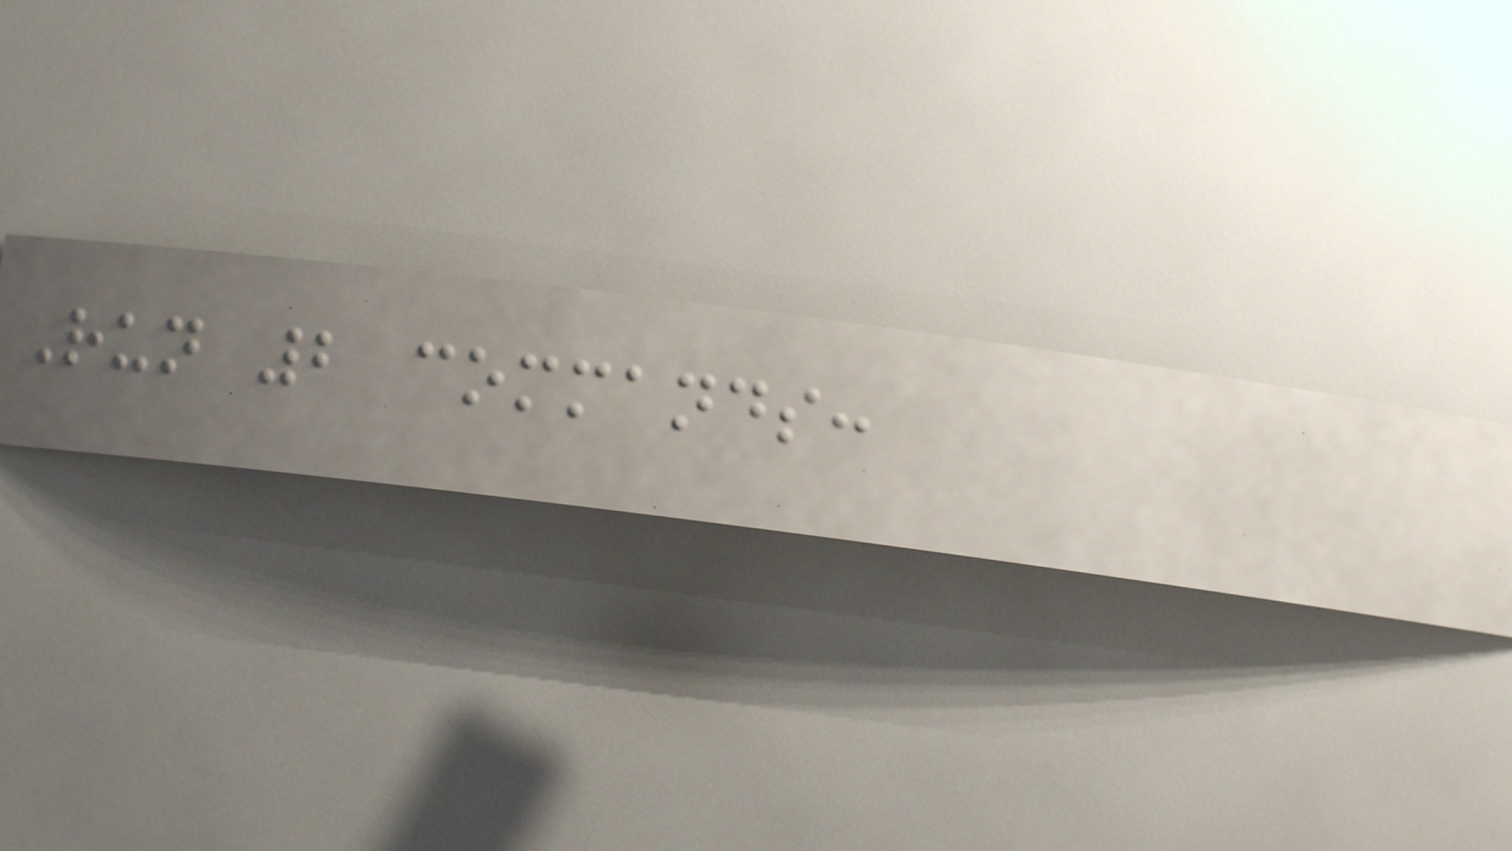Run 2 commands:
